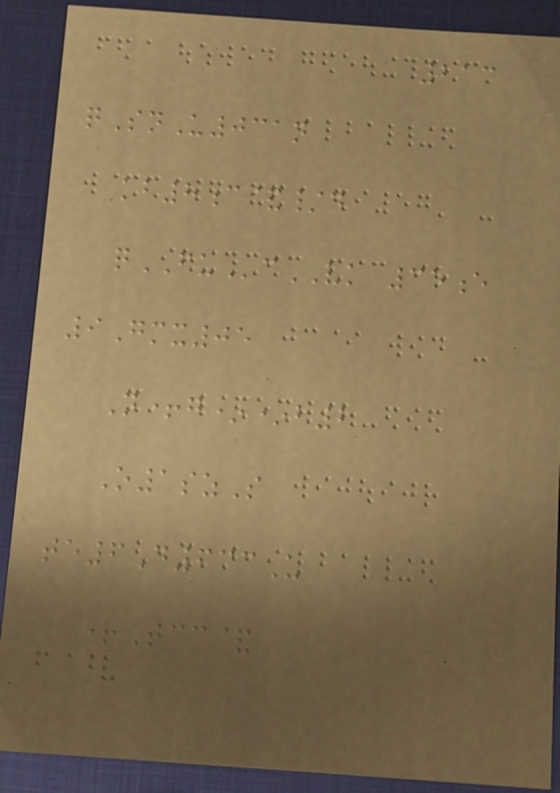213
qSnU031n
kb8c&/d
qFUcVK 35e
9Gmx05
N+g**b2
O1szS
te6D633U
+Tcc&
